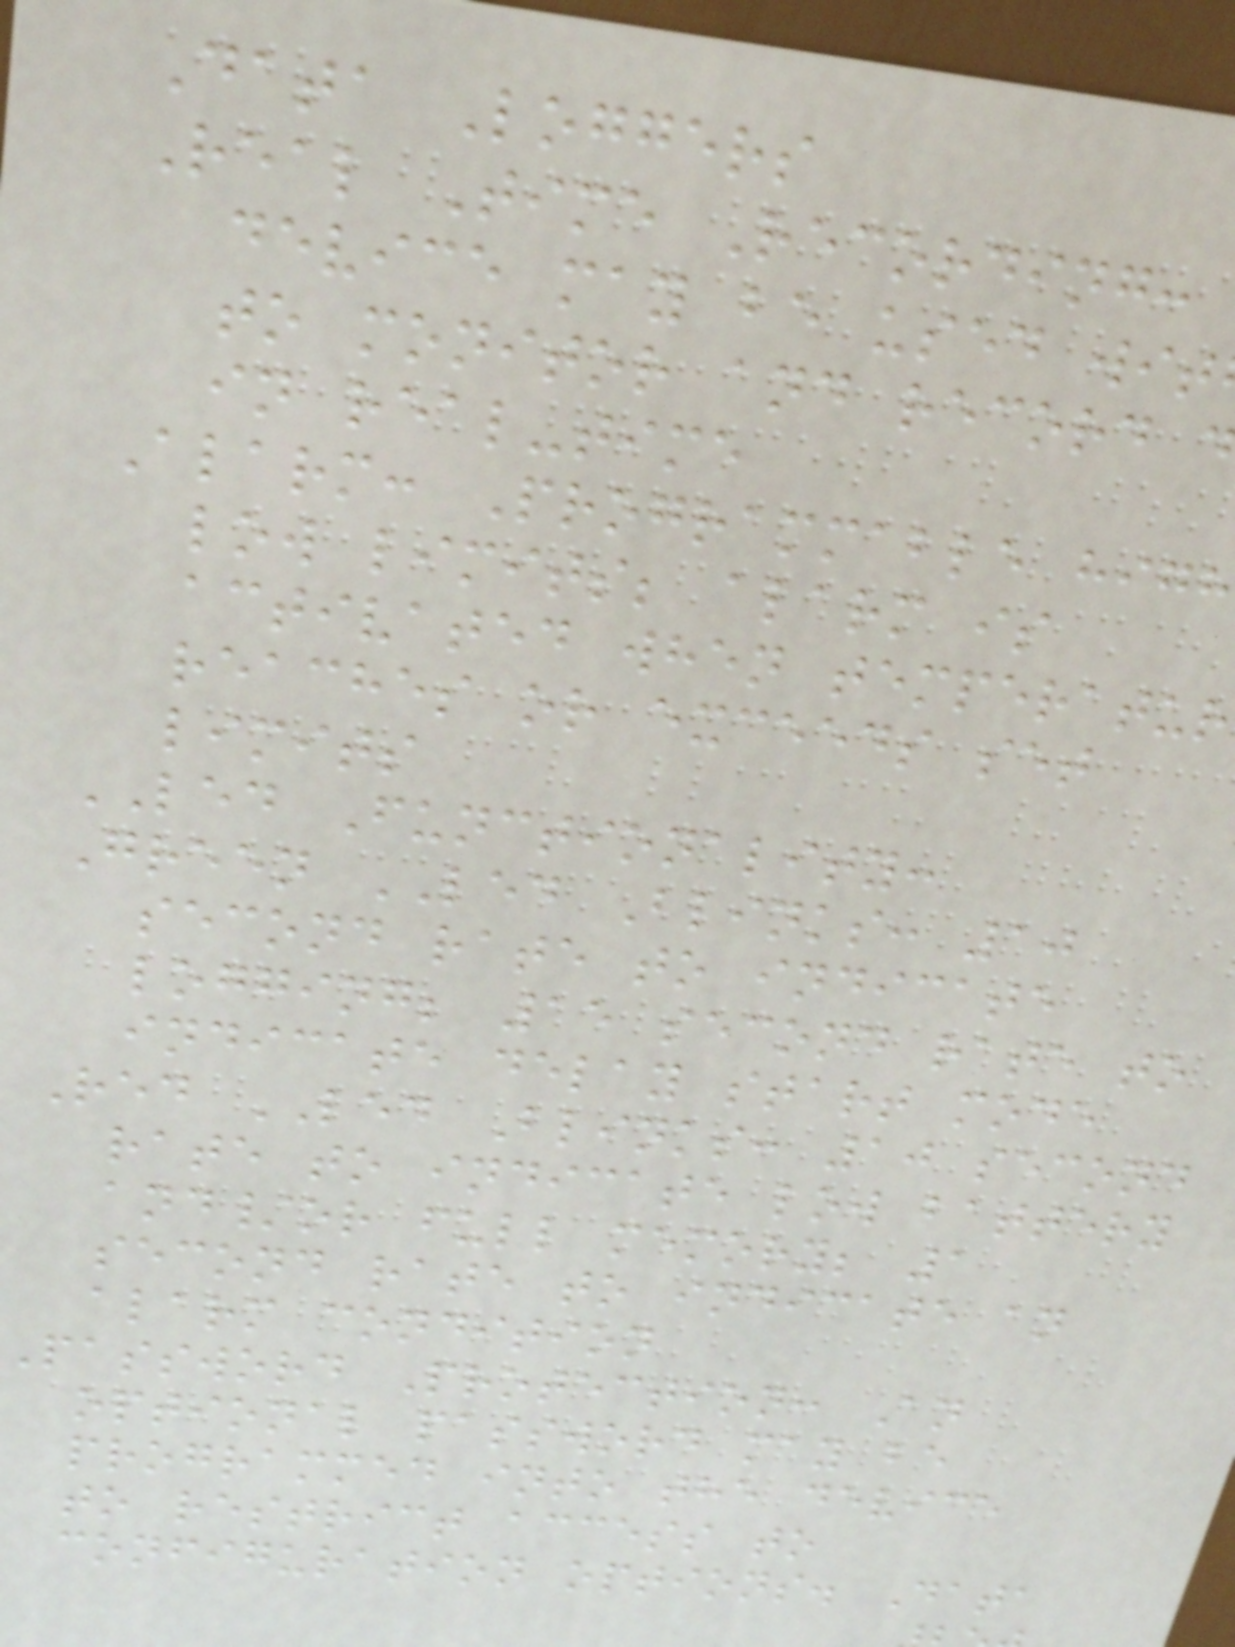Data Loggers
Real Time Recording:
device may be used wit
to monitor and record
in real-time
Alarm: Programmable high
low limits; alarm is
activated when temperatur
reaches or exceeds set
limits
LED Functionality:
Green LED Blinks: 10
second rate to indicate
logging; 15 second rate to
indicate delay start mode
Red LED Blinks: 10 second
rate to indicate low battery
and/or full memory; 1
second rate to indicate an
alarm condition
Password Protection: An
optional password may be
programmed into the device
to restrict access to
configuration options. Data
